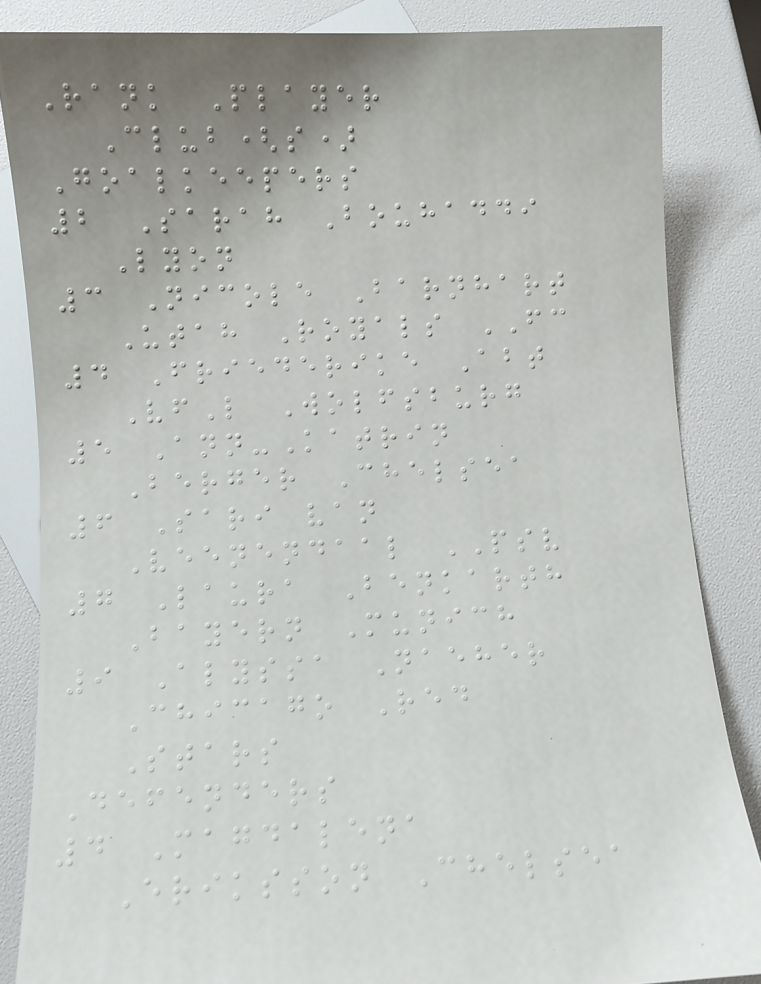Rank Player
Club(s)
Goalkeepers
2 Sarah Bouhaddi
Lyon
3 Nicole Barnhart
Utah Royals FC
4 Friederike Abt
VfL Wolfsburg
5 Ann-Katrin
Berger Chelsea
6 Sari van
Veenendaal PSV
7 Laura Benkarth
Bayern Munich
9 Alyssa Naeher
Chicago Red
Stars
Defenders
4 Magdalena
Eriksson Chelsea
